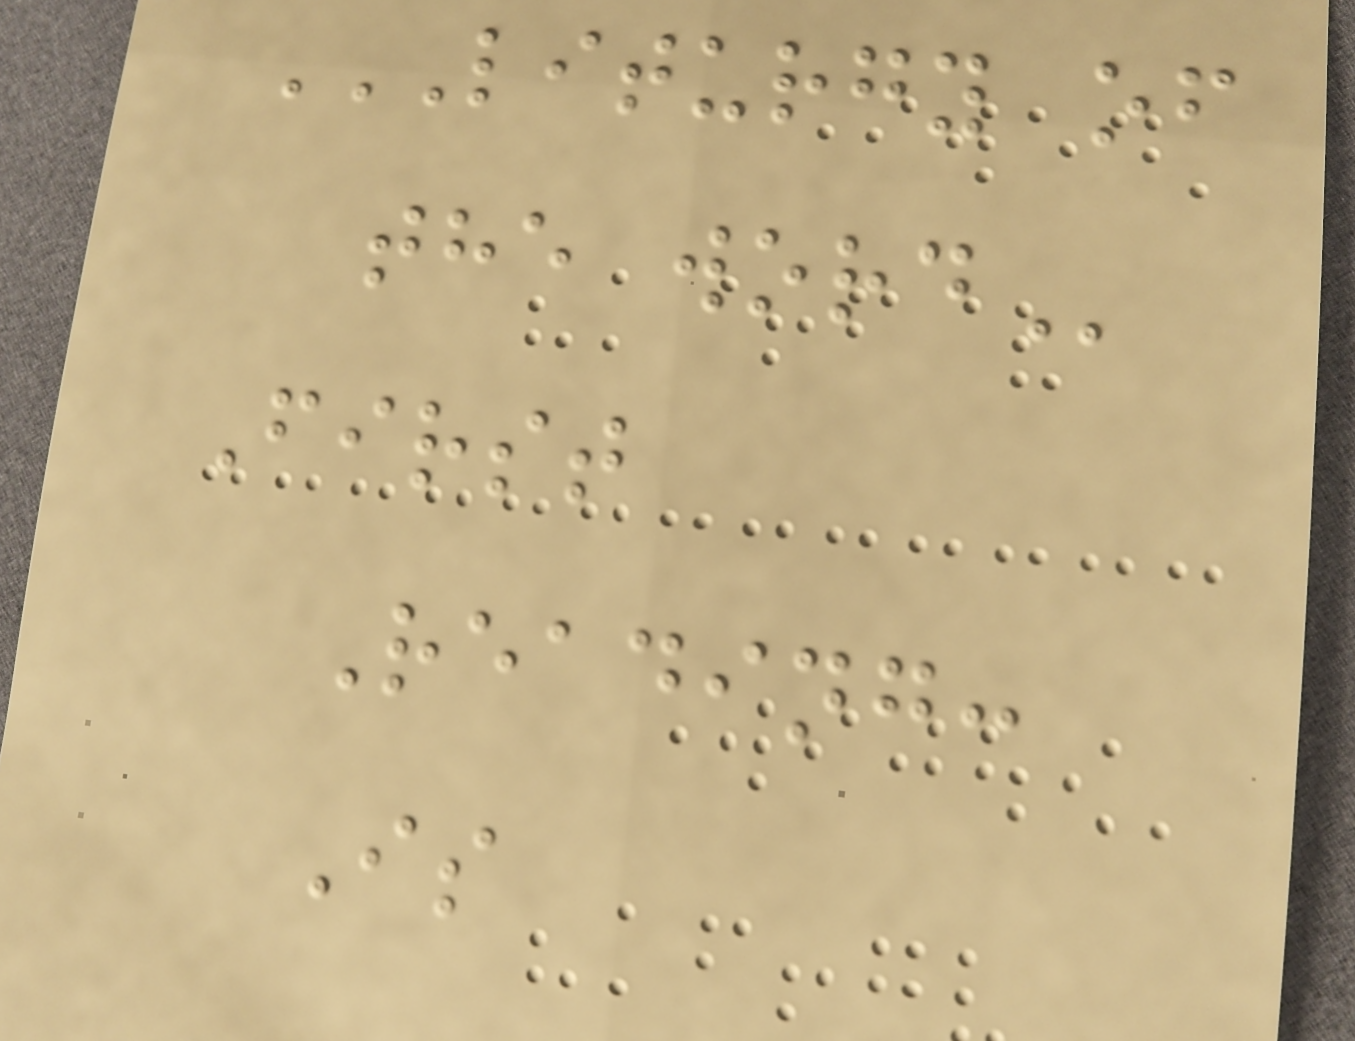LITURGY OF
THE WORD
First
Reading:
Is
